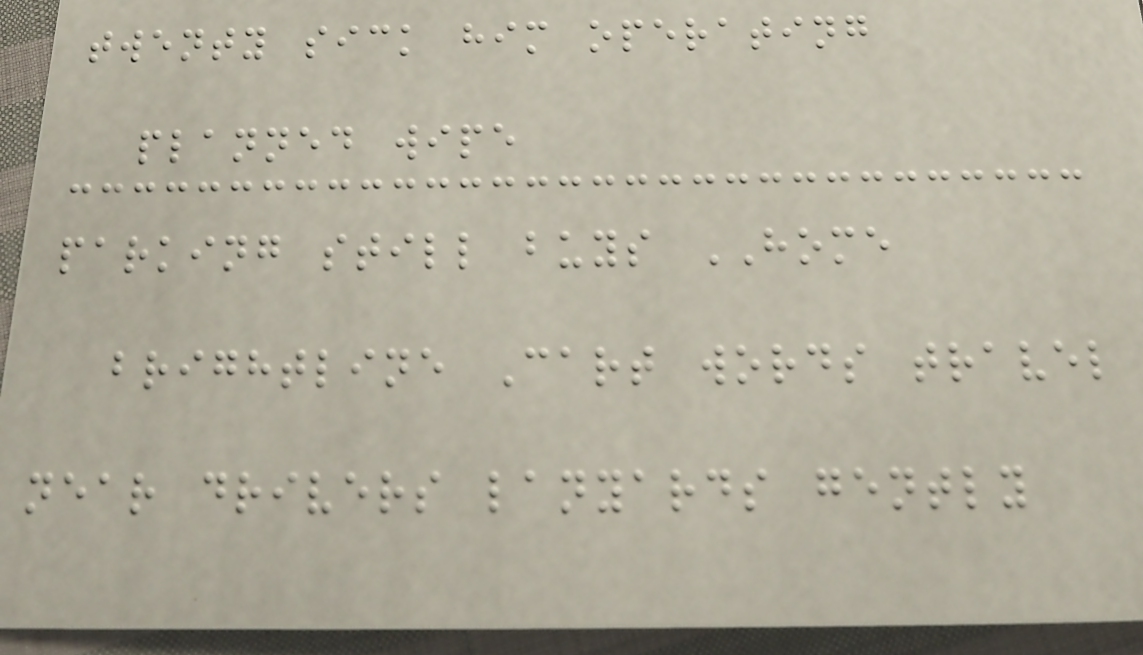twenty sick him operating
planned wipe
parking still buys HOME
brightline Cart words travel
near drivers lanyards gently
